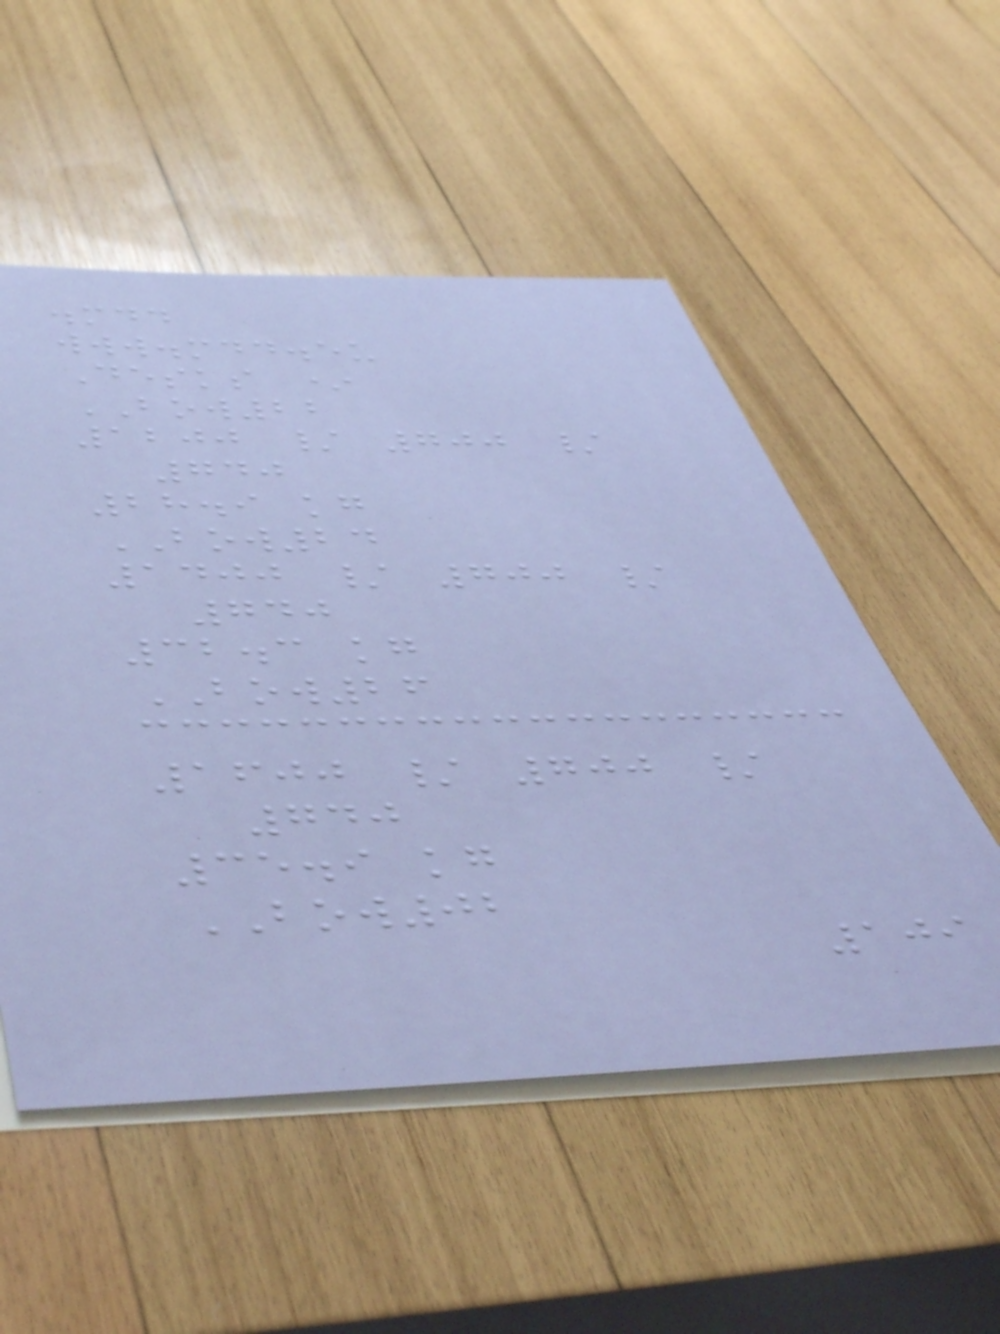.mdd
www.mdd.eu
Desks *
BOW22
1200 / 700 /
740
28.9 kg
BOW24
1400 / 700 /
740
32.3 kg
BOW26
1600 / 700 /
740
35.9 kg
BOW02
109
